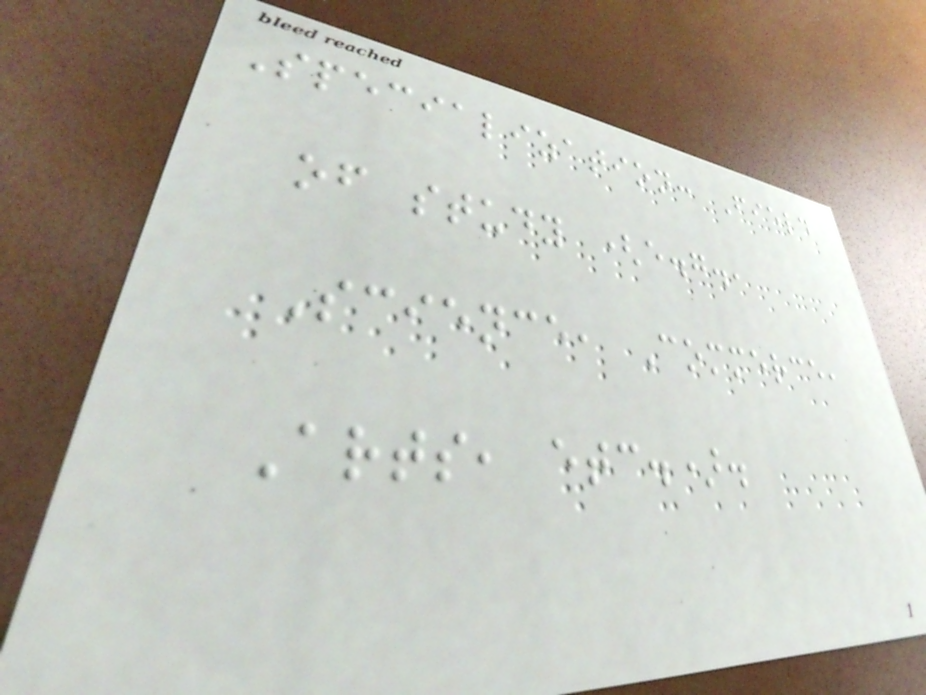Specialization: Field
of study (e.g.,
Science, Commerce,
Arts, etc.).
